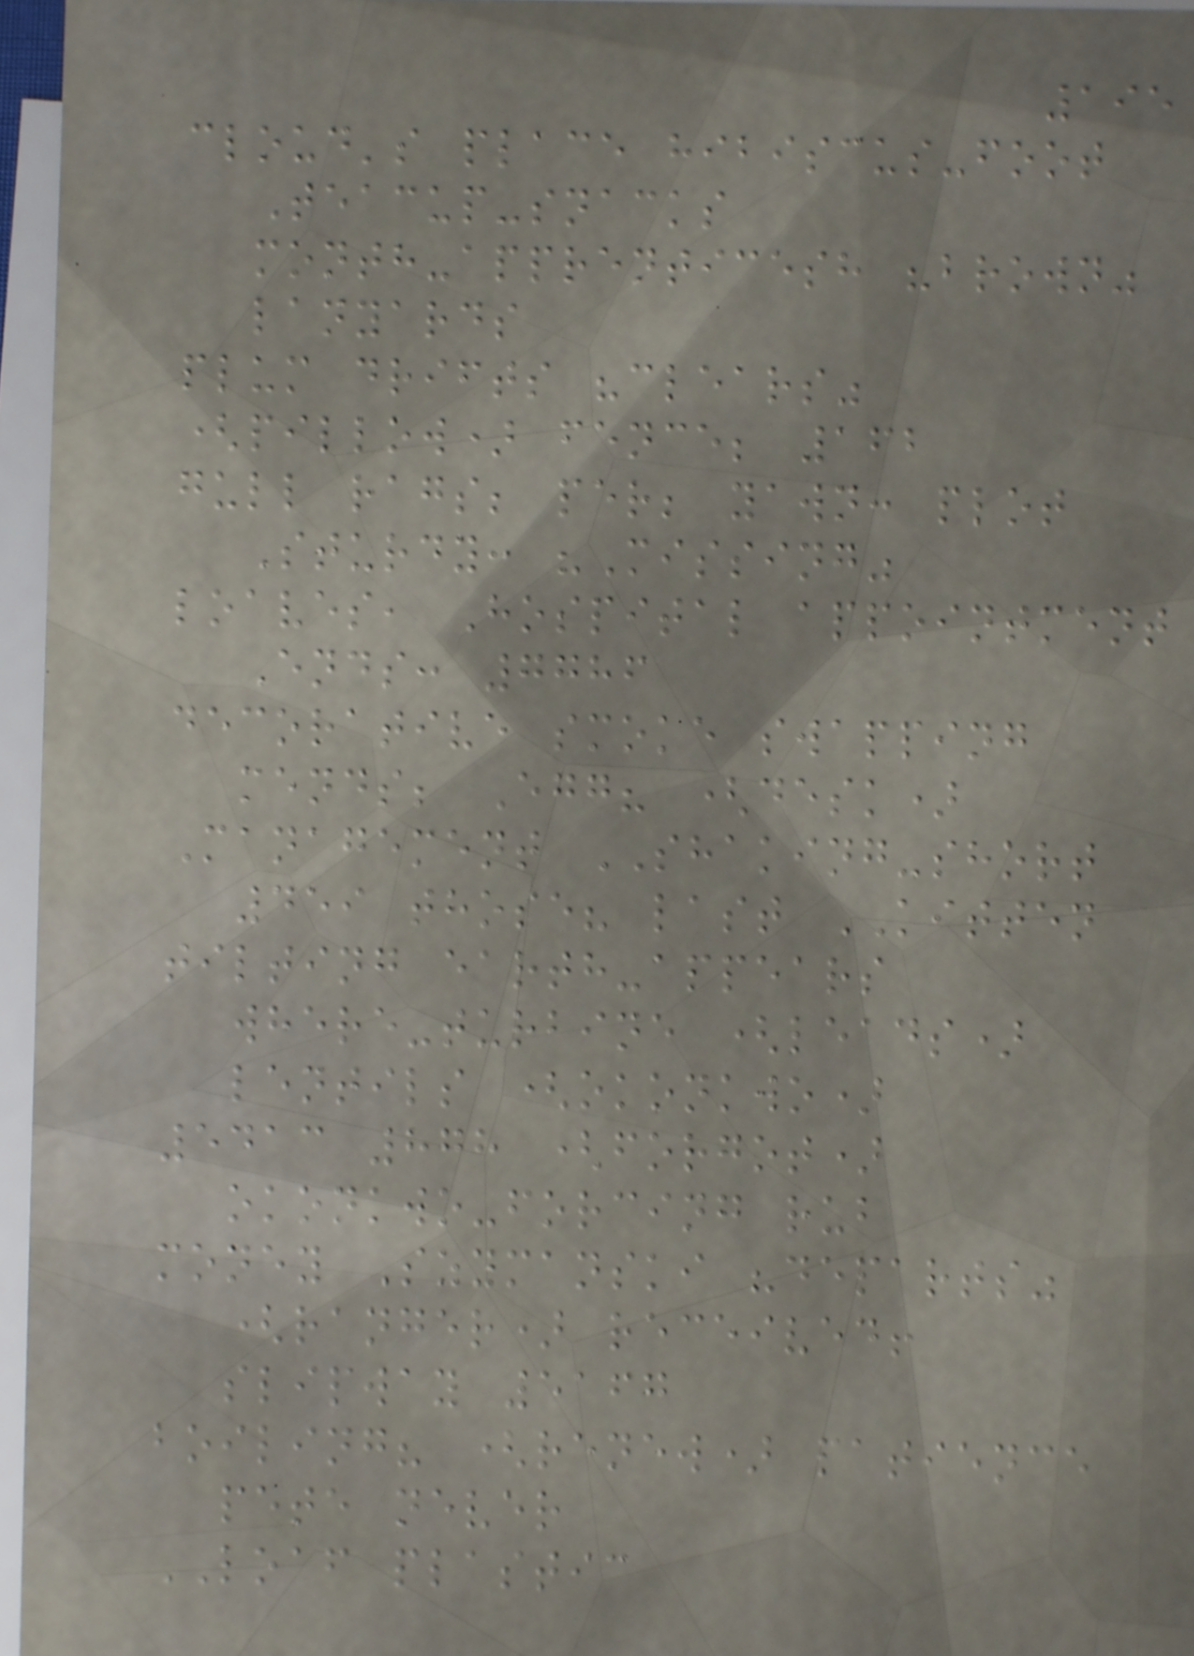195
cloud's place hibiscus-foot
Teacup-snacks
month-apprenticesh "brown"
lanyards
plum drifts "clears"
(pillow) fence; 162
gull rags; per; yawn: plot
Sturdy: "Missing"
loaves, Hospital appointment
Ends: 7786
decorative smoke swapping
mends; Egg? (desk)
Management SHAKING-short
459 those? last KITTEN
tilting earth-appears
where-turbine (leads)
lentils (okonkwo)
5413 878 (forgot)
okonkwo-forcing rub
money Szymanski "departs"
(ranger) received!
slipway 5167
boiling? (renew) patience
pete never
LOAF plastic
